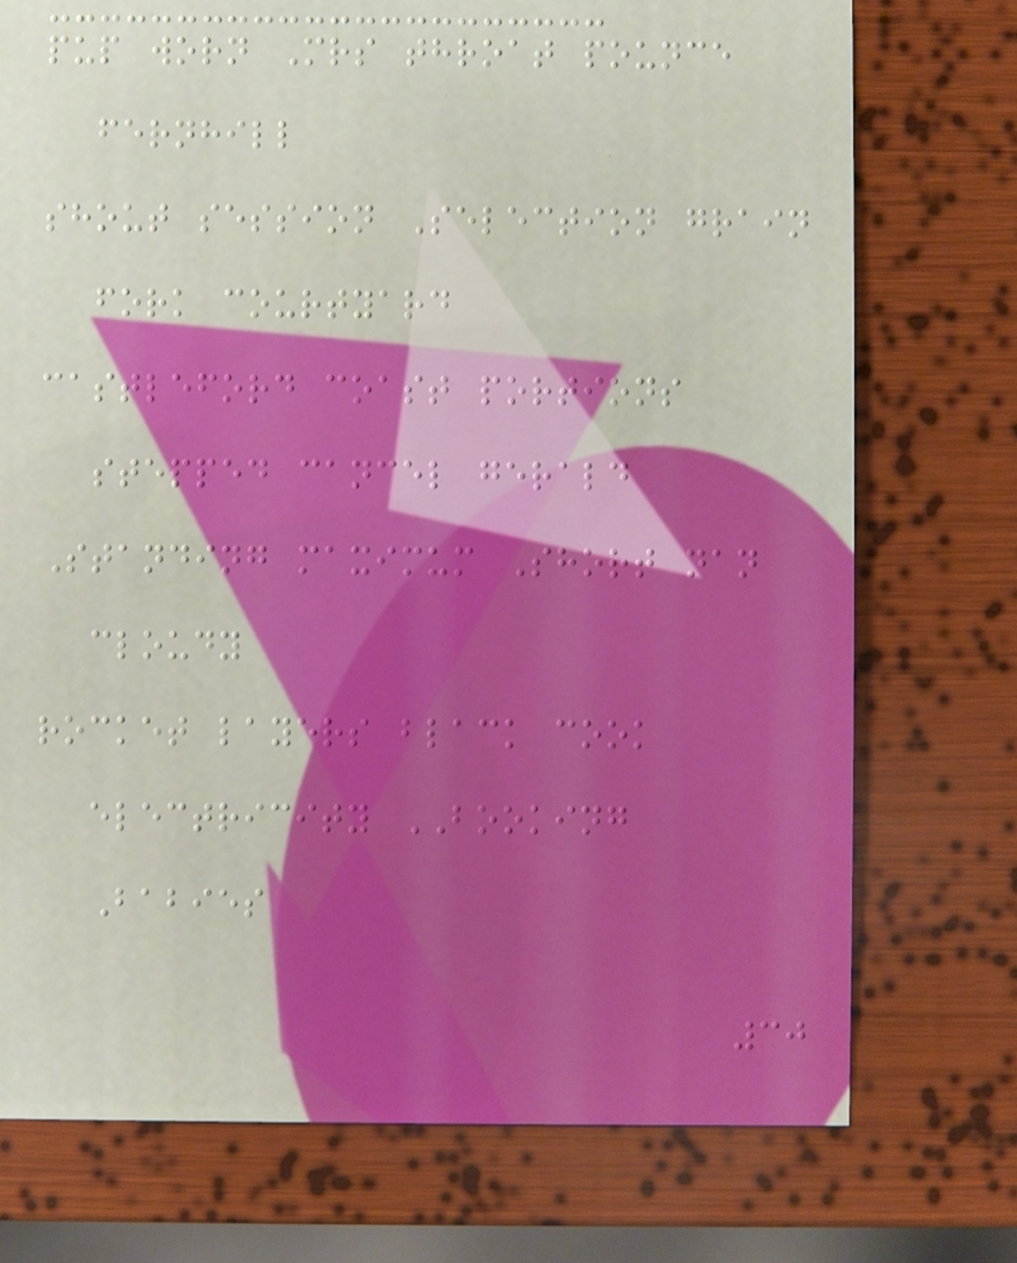pup worn Mrs throat pounce
fernhill
shout session Selection grain
fork courtyard
castleford coast portions
stepped cancel gerald
Standing maximum Short nan
cloudy
rocket layers black cook
electricity BOOKING
Babies
30
